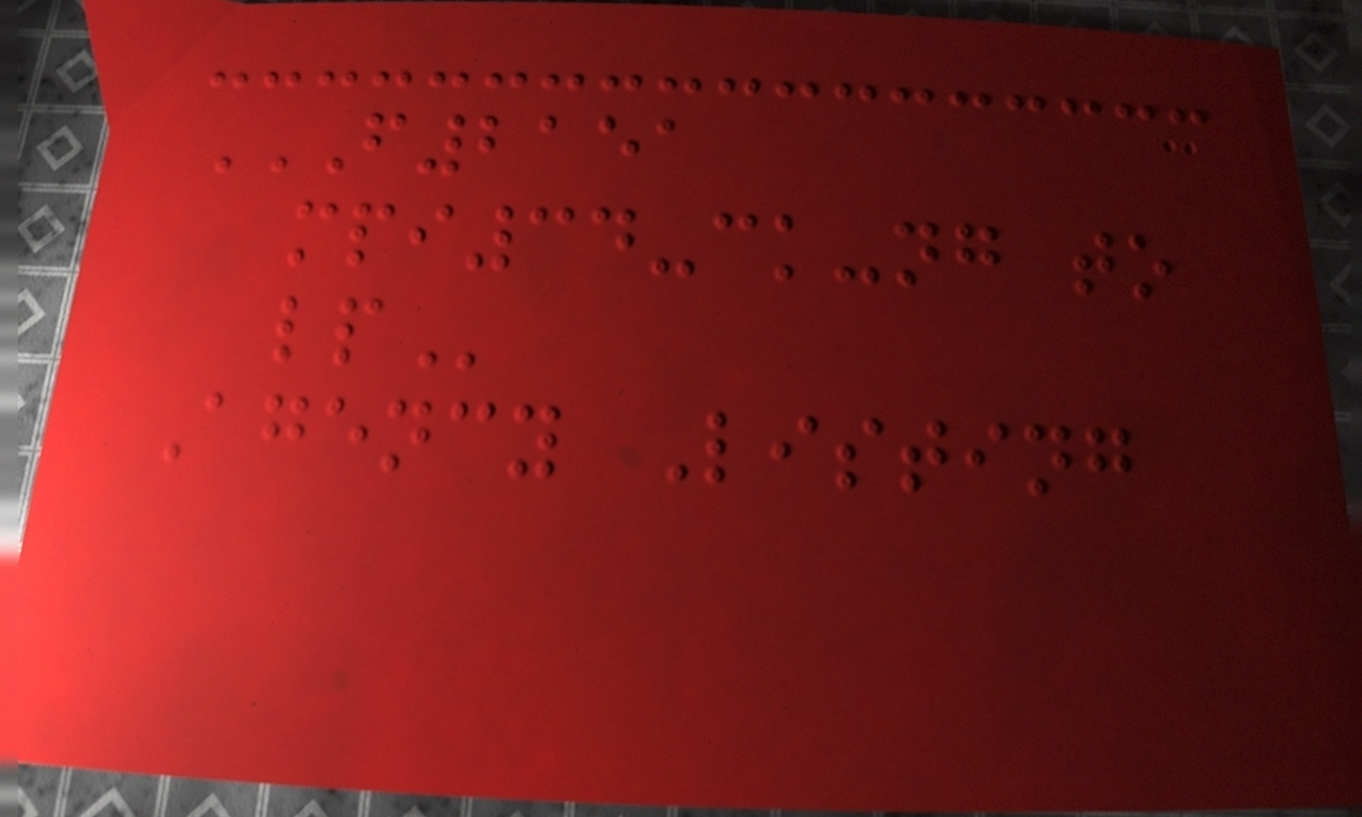F2151
MPI34-CK-NG TO
LP
Agency Listing
